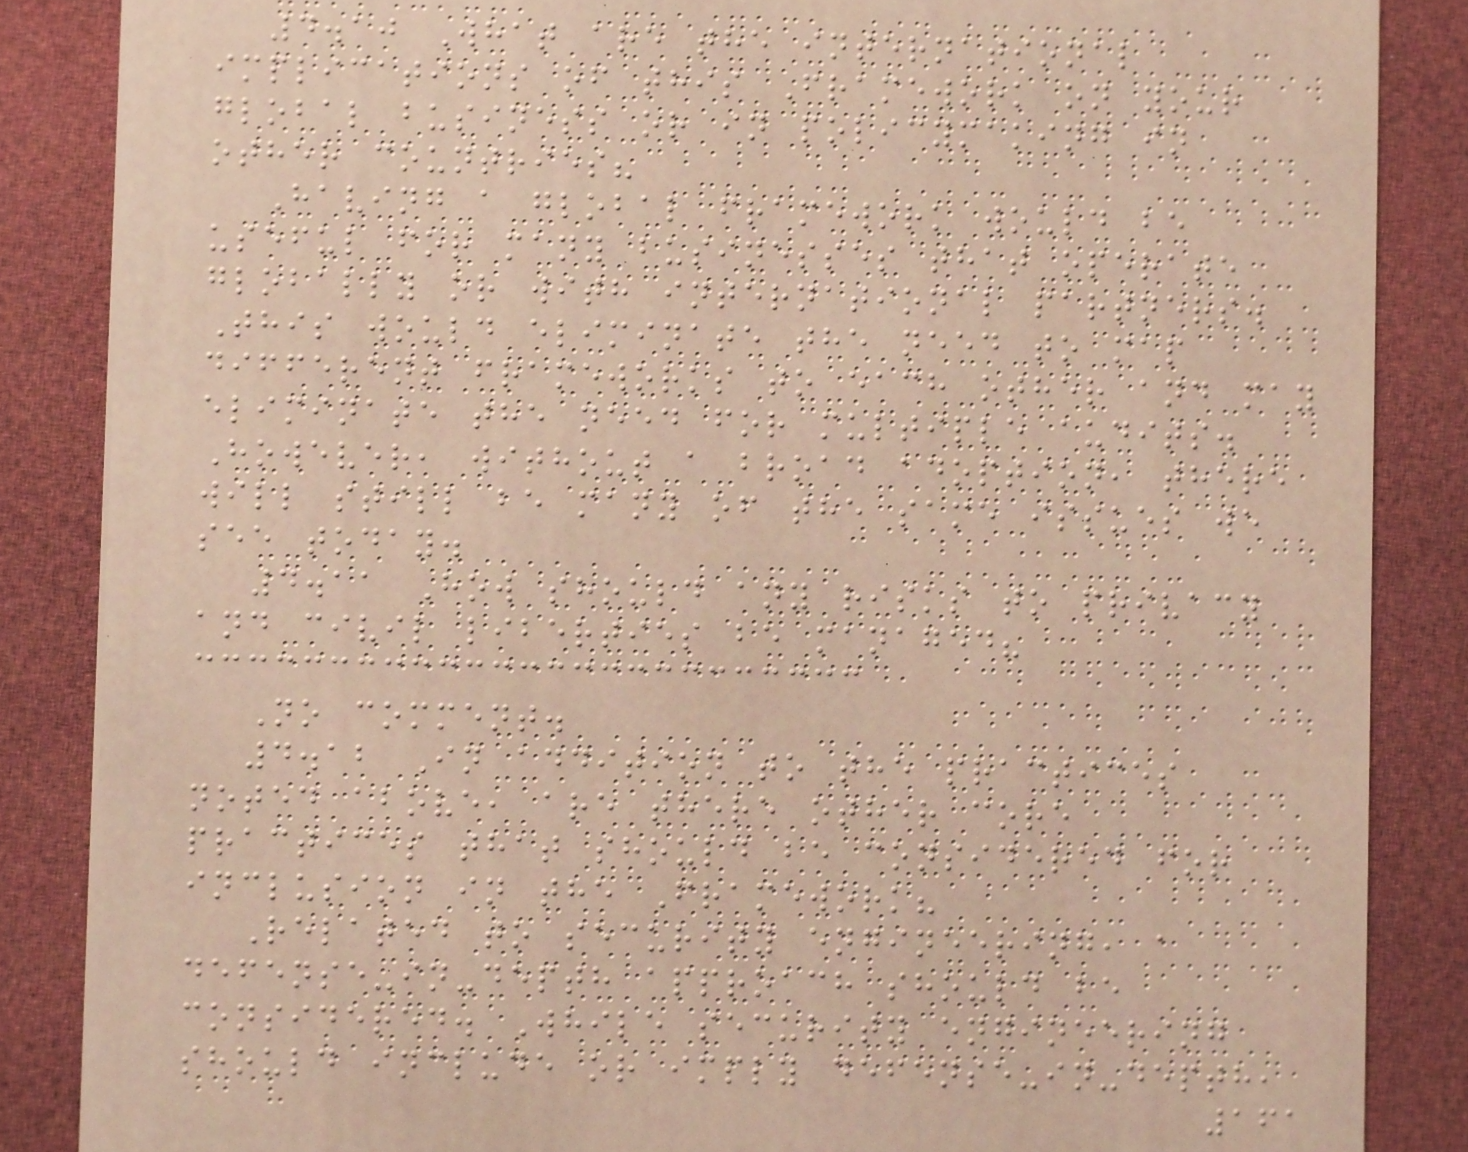4.10 What are the international
implications of this Framework on your
global business or in policymaking in
other countries?
Having a global framework would be
useful for many businesses that operate
globally or with international partners.
This would eliminate the need to map
different frameworks to each other and may
eliminate the need for multiple audits.
However, without a broad adoption, there
will still be many of the same issues we
see today.
4.11 How should any risks to privacy
and civil liberties be managed?
No comment.
4.12 In addition to the practices
noted above, are there other core
practices that should be considered for
inclusion in the Framework?
Related to security engineering, a
defense-in-depth approach should be
considered. While security engineering
should include or imply defense-in-depth,
161
